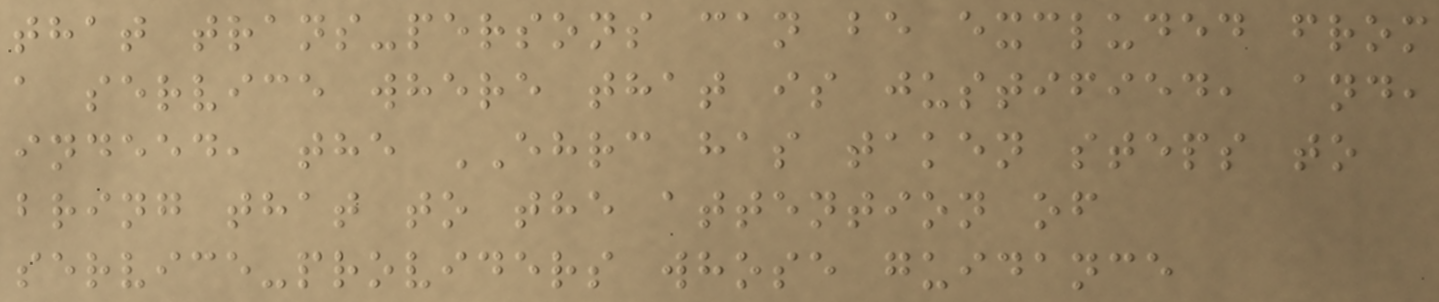that trans-persons can be excluded from
a service where that is justified, and,
indeed, the EHRC has taken steps to
bring that to the attention of
service-providers whose guidance
